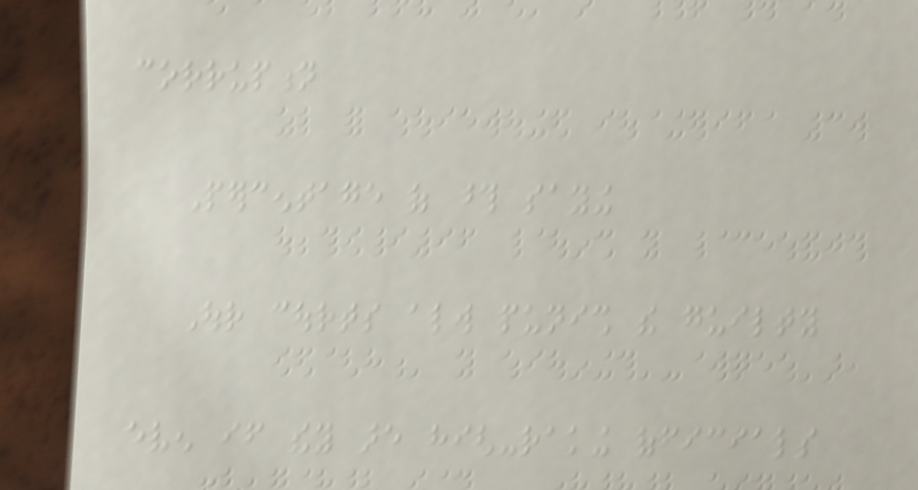corruption
Percentage of those saying
Our courts always punish the guilty
even if they are high-raking officials
